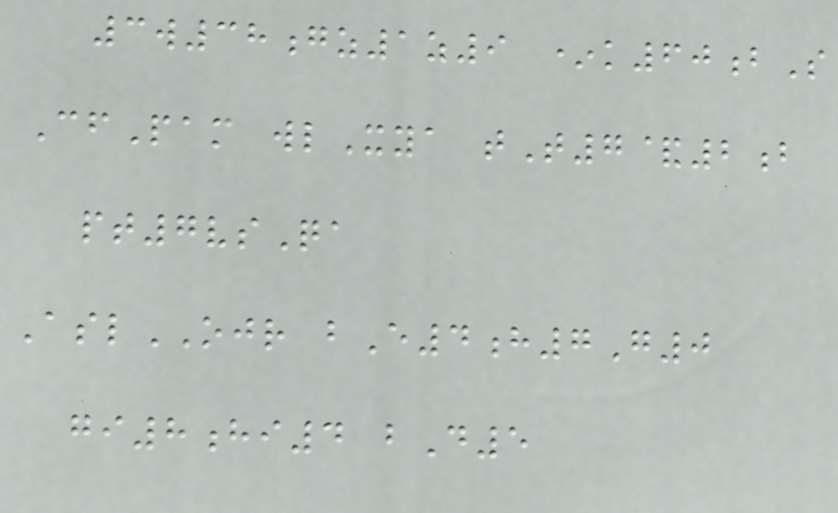3w38gz1z9 *k60bS
CfPam wlXya tT7&2b
pt7vsQa
AslOJR bE4h7G0
gi8hi4 bD5
